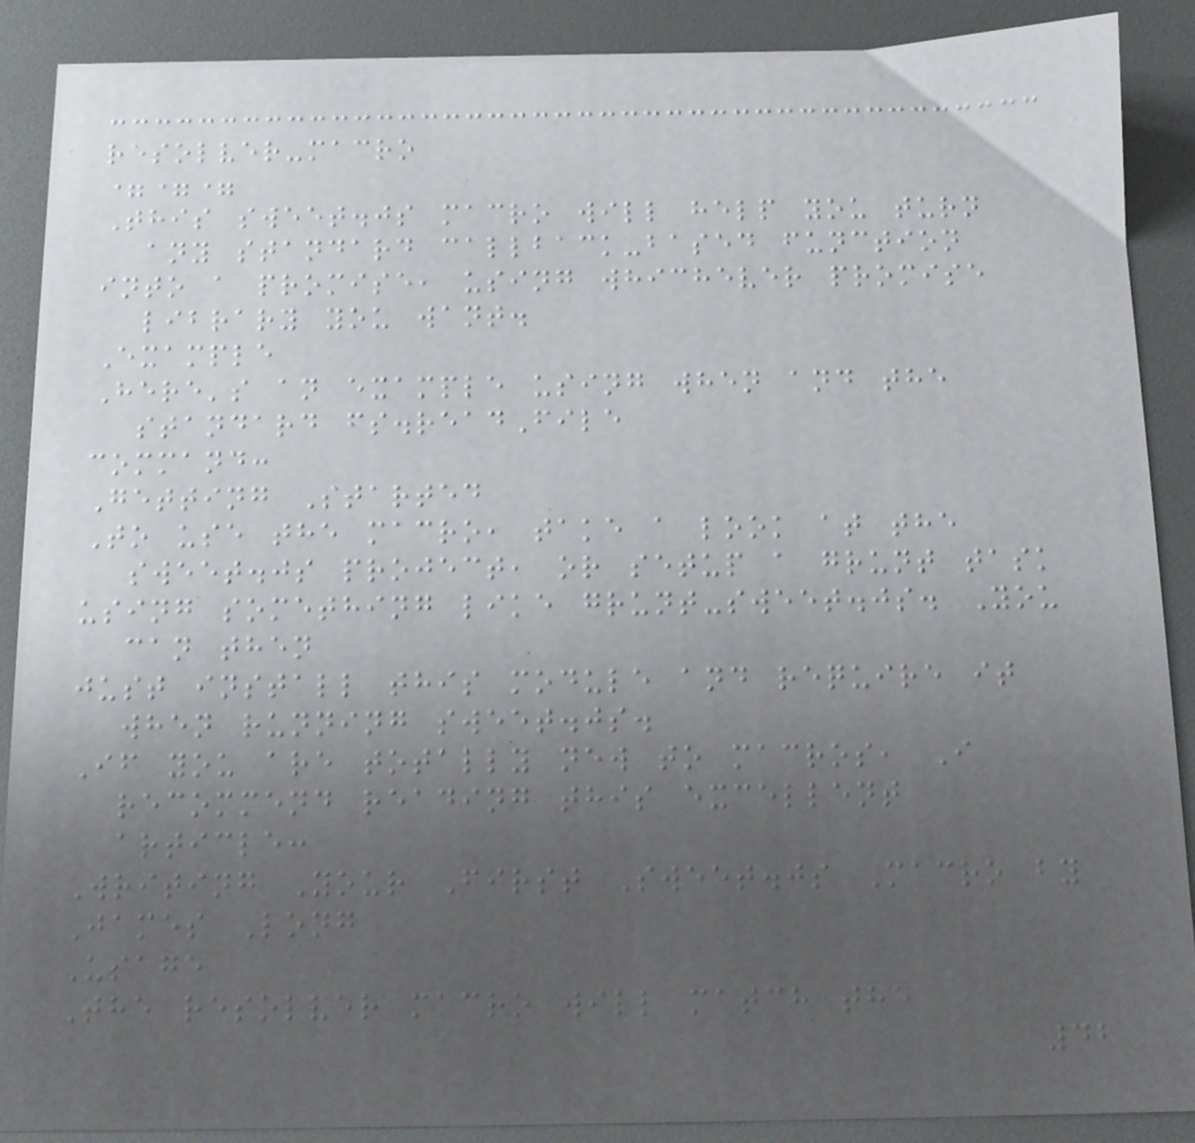resolver-macro
===
This sweet.js macro will help you turn
any standard callback-based function
into a promise, using whichever promise
library you want.
Example
Here's an example using when and the
standard fs.readFile
command:
Getting Started
To use the macro, take a look at the
sweet.js project, or setup a grunt task
using something like grunt-sweet.js. You
can then
just install this module and require it
when running sweet.js.
If you are totally new to macros, I
recommend reading this excellent
article:
Writing Your First Sweet.js Macro by
James Long
Usage
The resolver macro will match the
42
